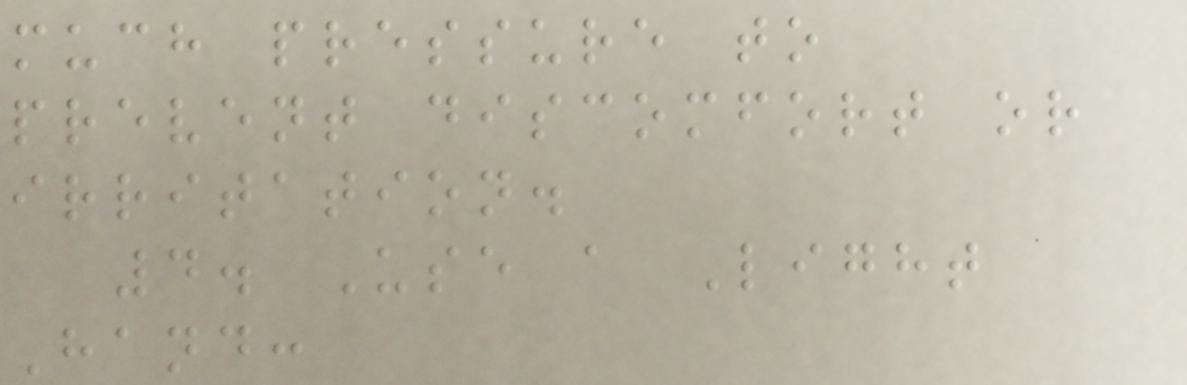much pressure to
prevent discomfort or
irritation.
4. Use a Light
Hand:
